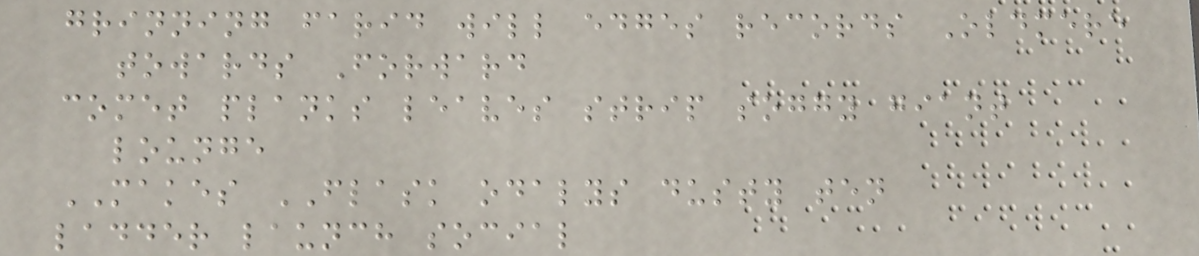grinning farid will edges records Oldmere
towards Forward
comet planks leaves strip soggy giant
lounge
MAKES FLASK odalys dusty ten
ladder launch social
